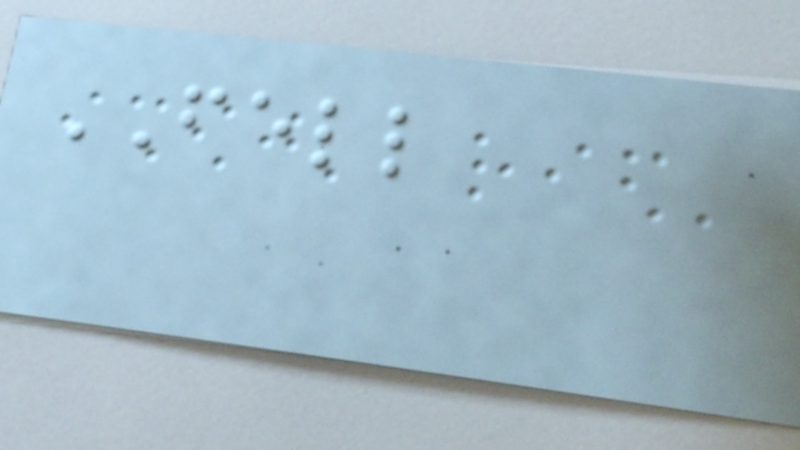FELL
